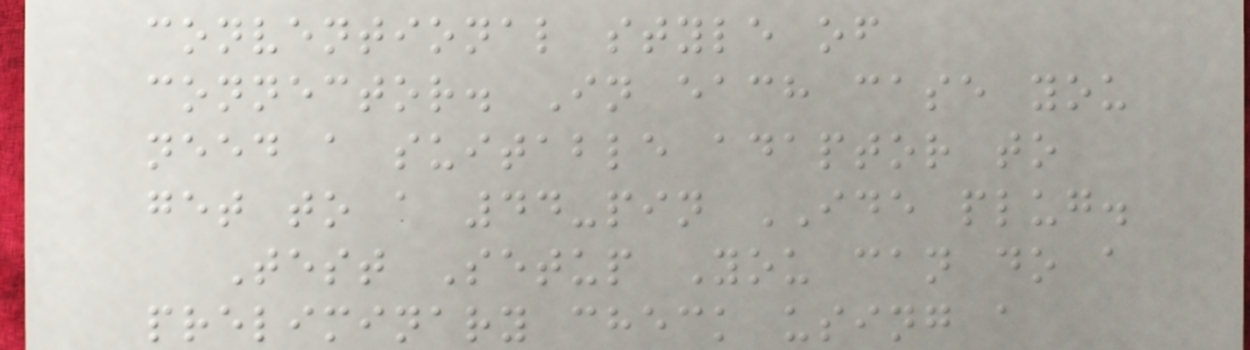conventional style of
connector. In each case you
need a suitable adaptor to
get to a 44-pin IDE plug.
Test Setup You can do a
preliminary check using a
